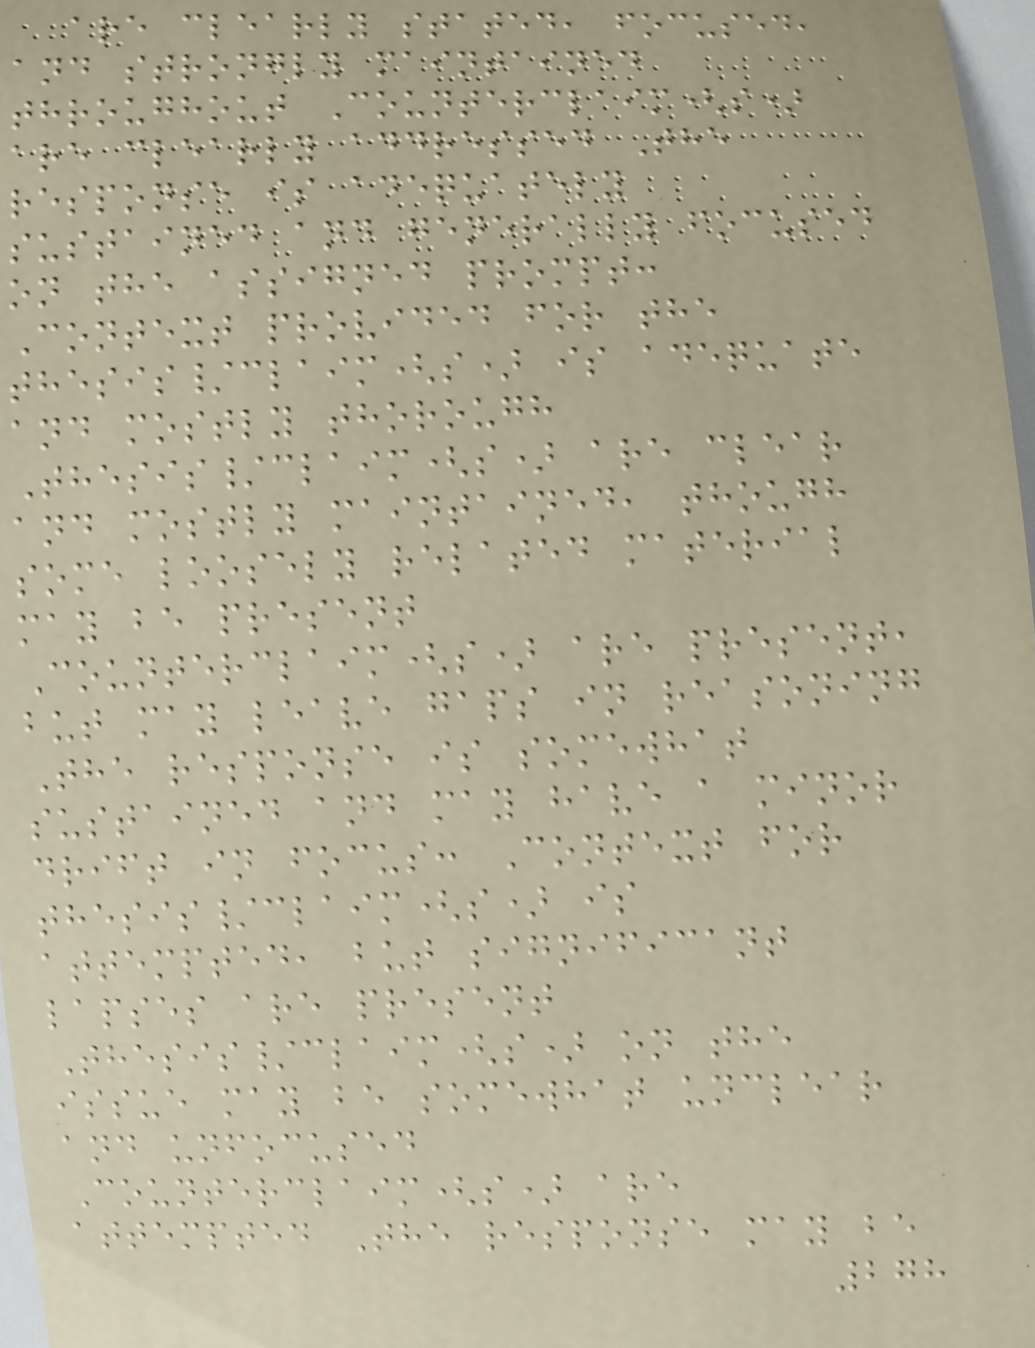are clearly stated, focused,
and strongly maintained
throughout Counterclaim(s)
are clearly addressed The
response is adequately
sustained and generally focused
on the assigned prompt:
Context provided for the
thesis/claim(s) is adequate
and mostly thorough
Thesis/claim(s) are clear
and mostly maintained, though
some loosely related material
may be present
Counterclaim(s) are present,
but may leave gaps in reasoning
The response is somewhat
sustained and may have a minor
drift in focus: Context for
thesis/claim(s) is
attempted, but significant
lapses are present
Thesis/claim(s) on the
issue may be somewhat unclear
and unfocused
Counterclaim(s) are
attempted The response may be
278
